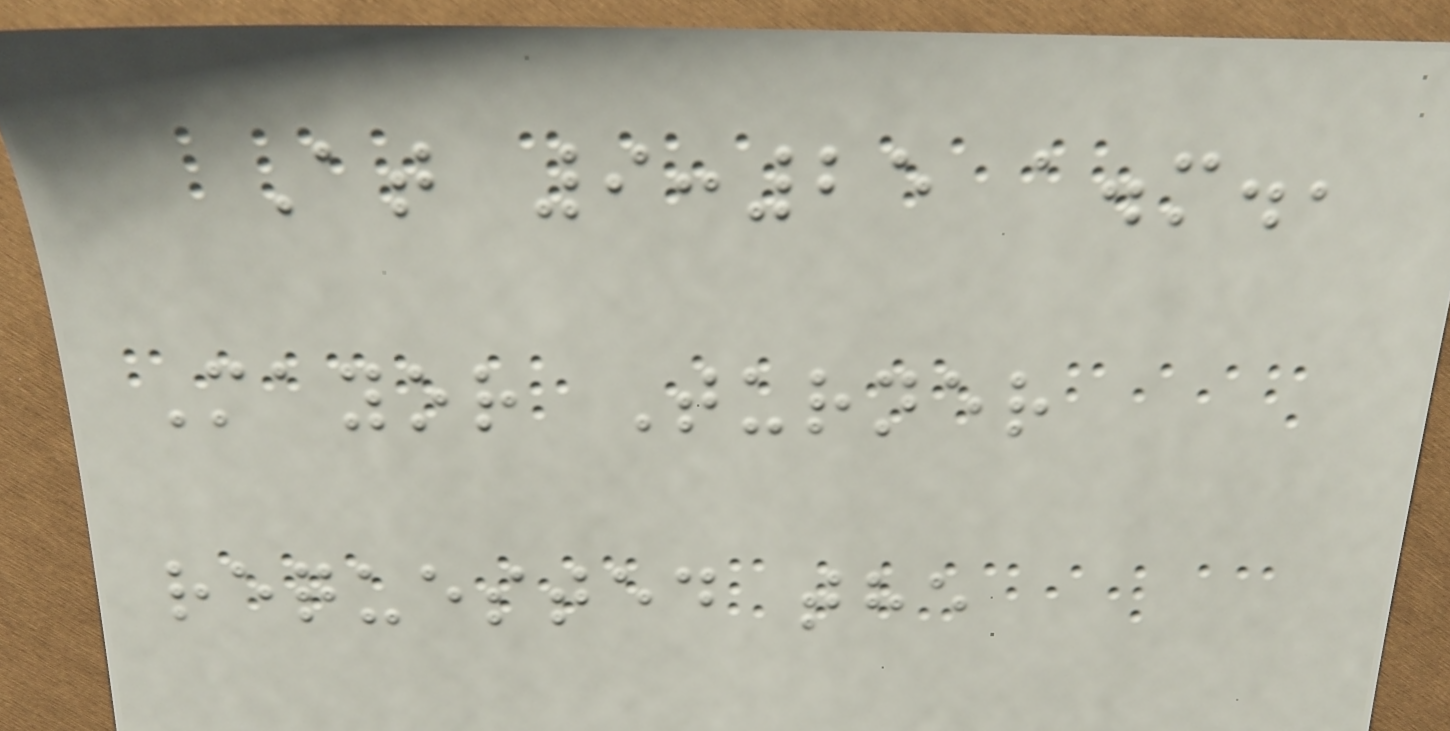At 9:25 a.m.,
Mayor Turner
requested the
